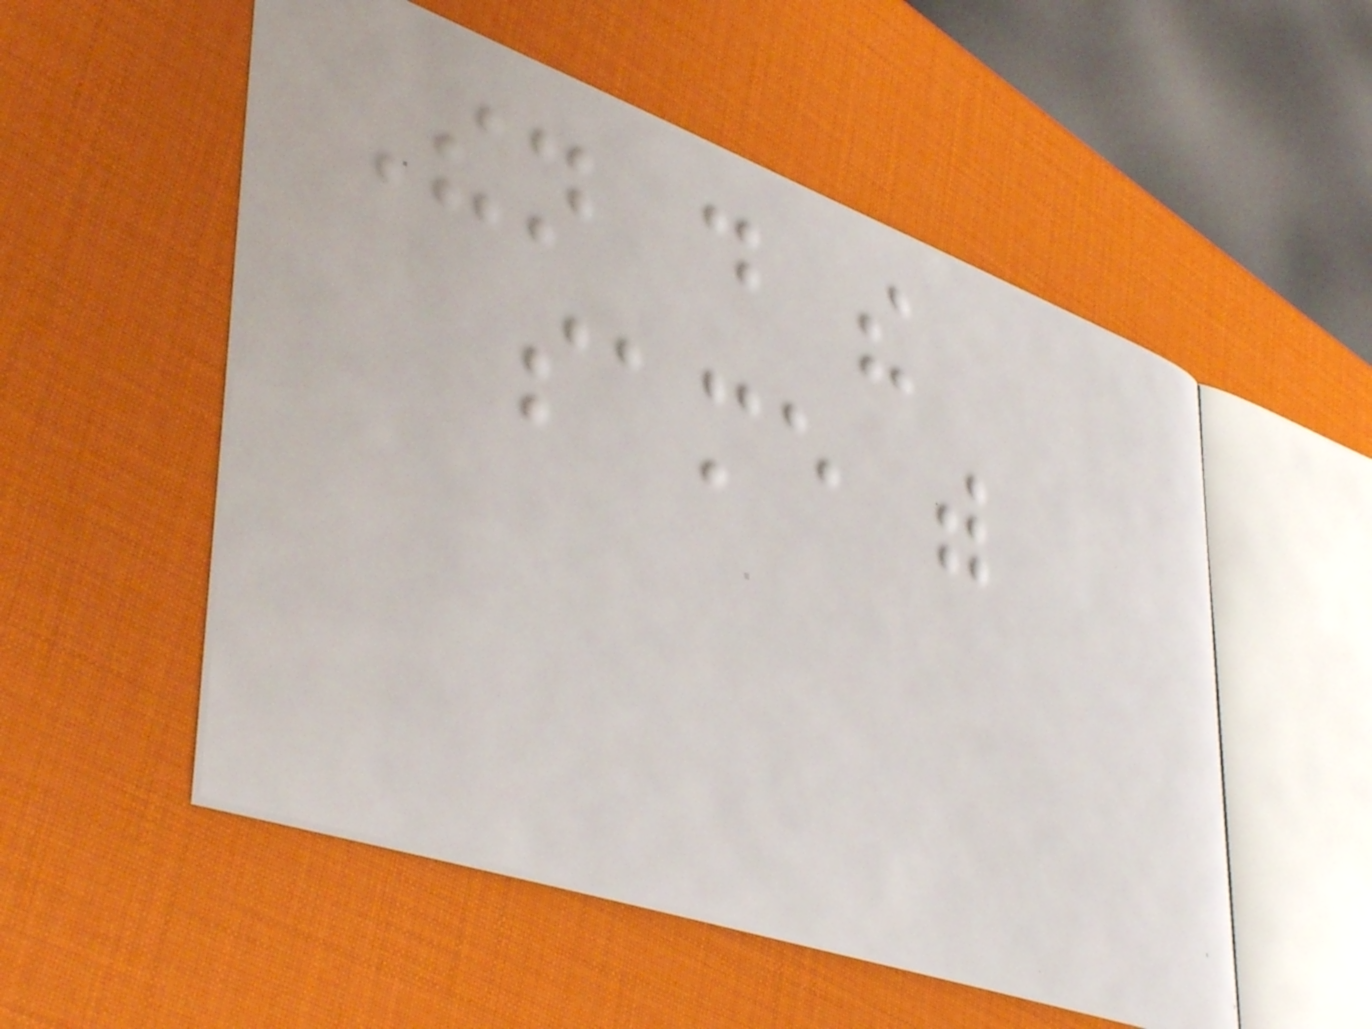Then do the
same with
